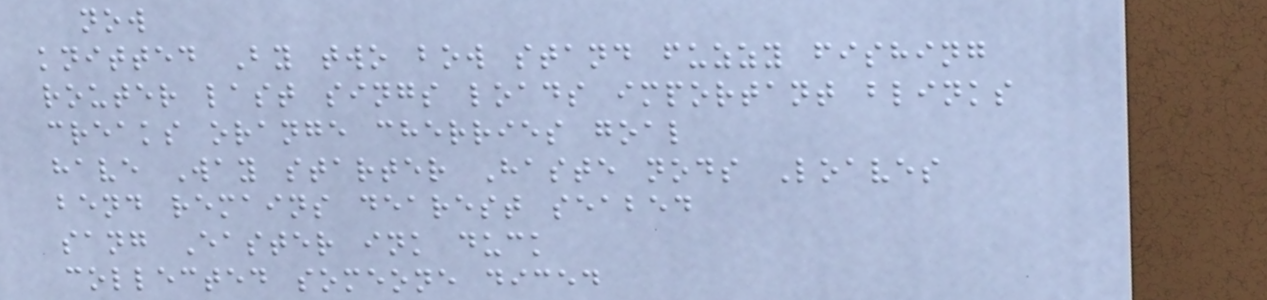now
knitted By two bow stand fuzzy fishing
router last sings loads important blinks
creaks orange cherries goal
have Way starter Haste nods Loaves
bend remains dearest seabed
sang Easter ink duck
collected someone diced
